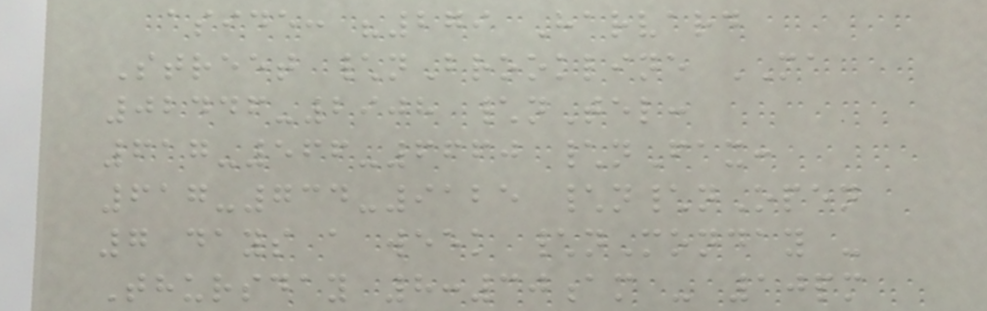aside: "279 Harvard
Street \nBrookline MA
02446-2908 \nTel:
617-566-6660 \nFax:
617-734-9125 \n\nOpen
7 days a week \nMonday -
Thursday 8:30am - 10pm
